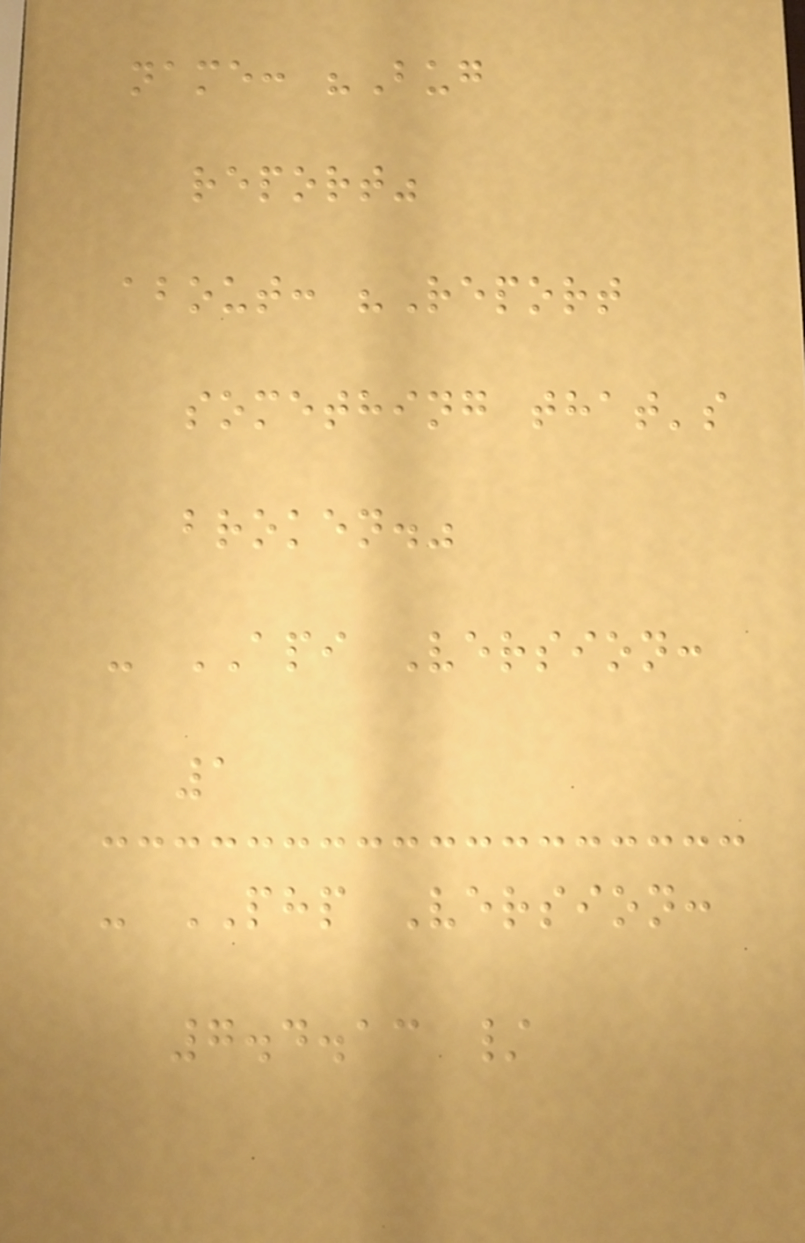name: "Bug
report"
about: "Report
something that's
broken."
- API Version:
1
- PHP Version:
7.4.13 /
